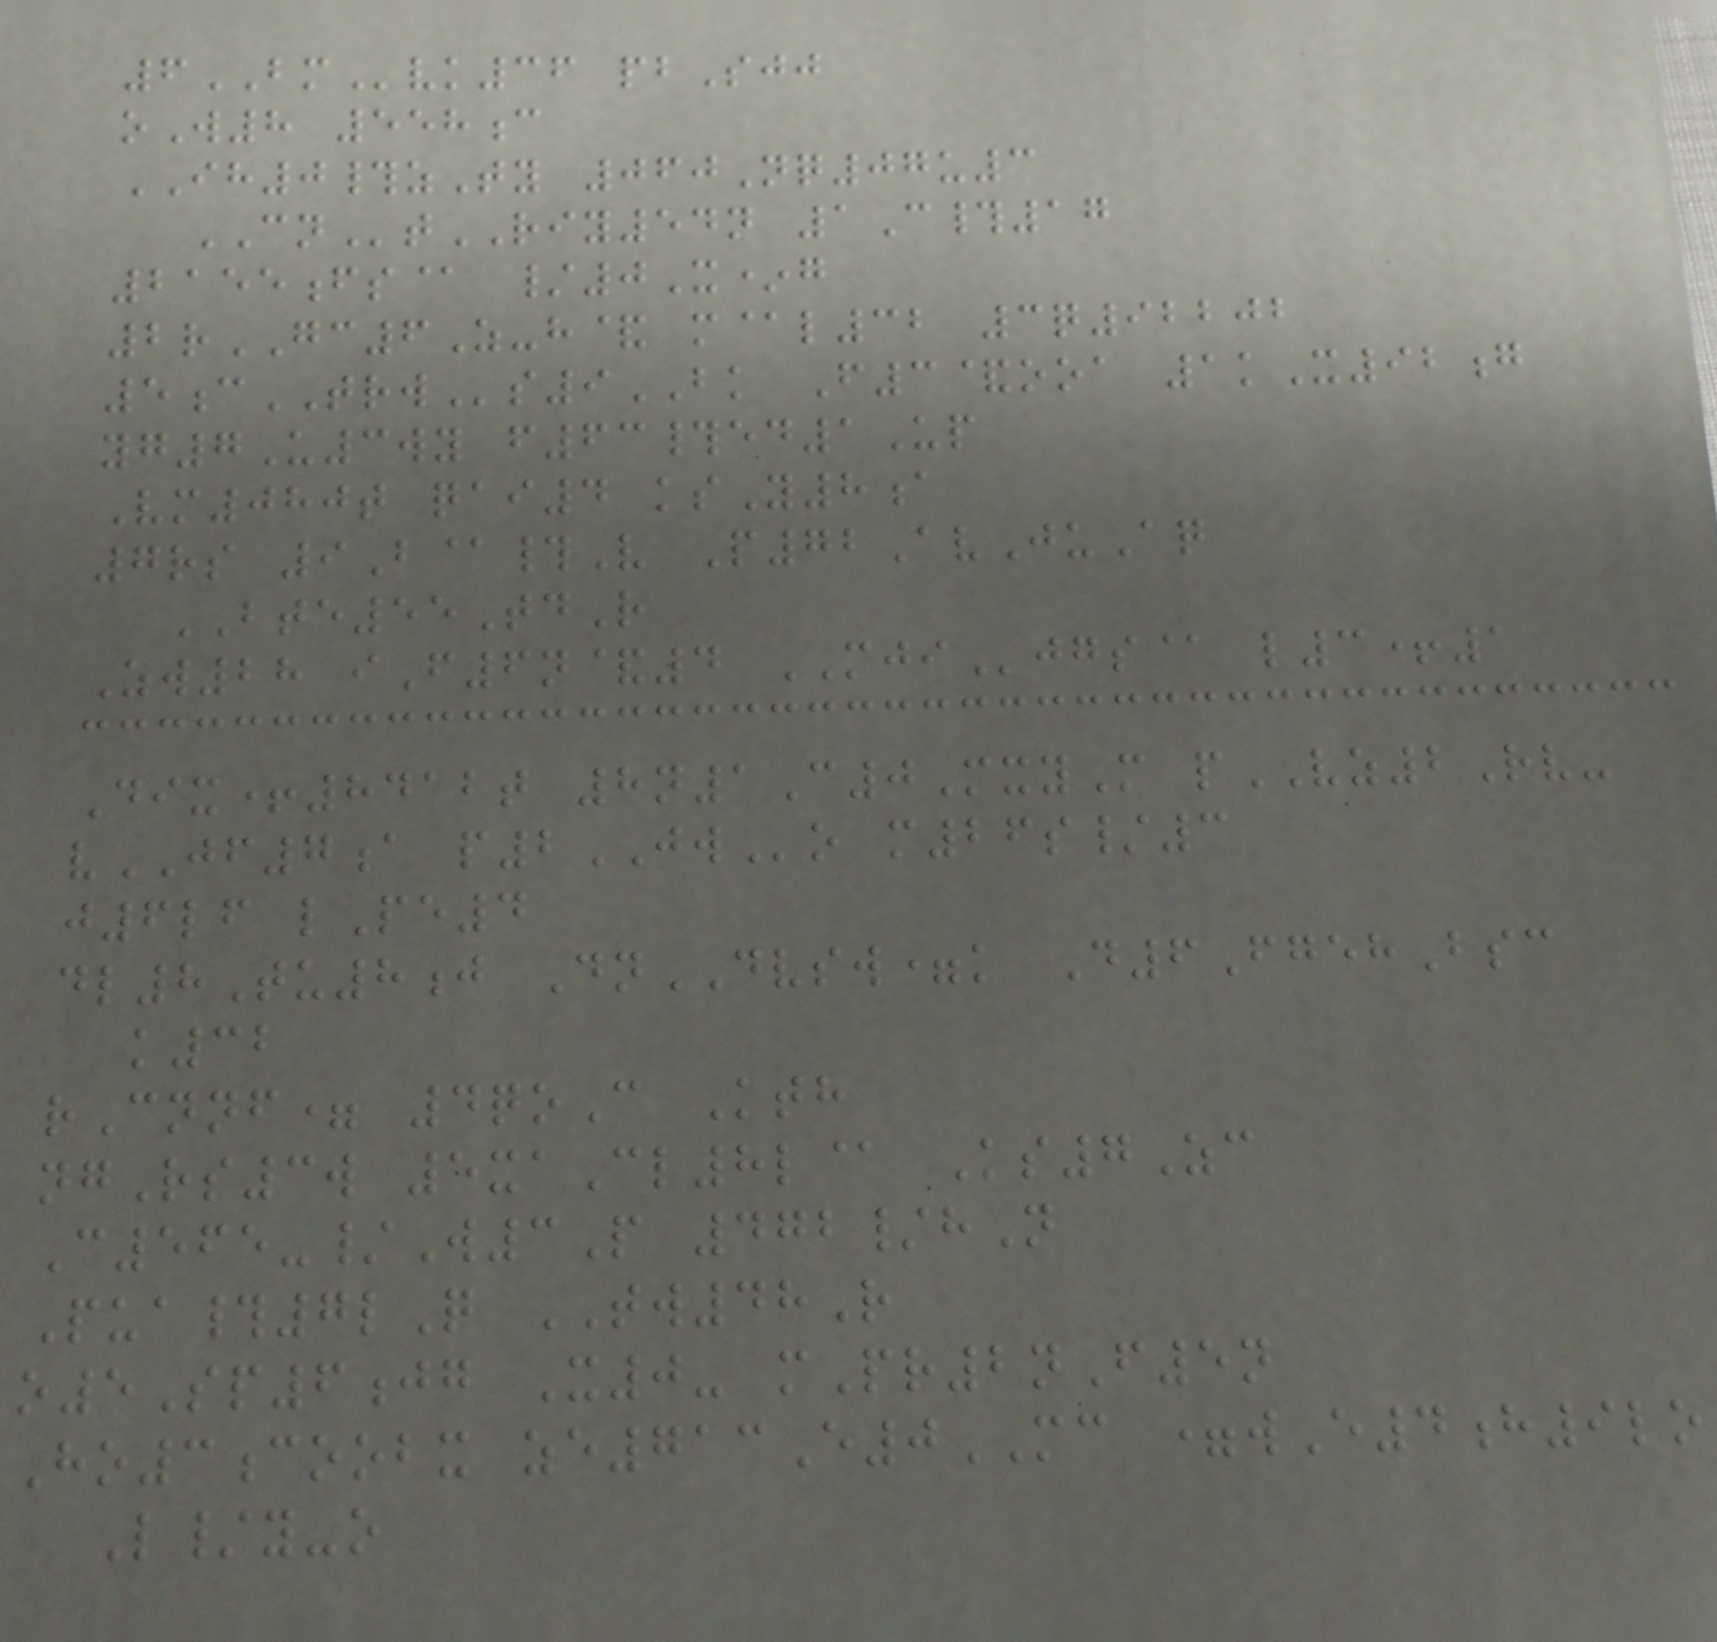6BMvk36 pbSjj
oW8 558c
IH0#zTy 060Nq07u3
CNtRIY54n 1C#17
2155fs@ /0X*g
2rGC6Z-h& m@l32 3q92202
5cTRWs9BK F3&ooa 1kX92g
yg7U3wy f63#ed1Up
Vm080t qai4 ksY8a
7rs 9B@#V P72AvJuAq
BTE55TdR
Zw28 iF6n&4 MJIjgs@ l3+1
Dix+8412t 8n1C0MxyM pVZ2Rv-
vJF7a p2JWo m26s/3
j6lf lPe4
dl8Tu8j DnDVSW=k D6FgehBsc
k32
rCnnf= 4qoC Kth
ngRs3w 5xaCl8l@ Ks7Zc
C565-/W3P 472/hN
Pua#7lQ TW48R
o5Sp6jg X0- mPr2nF5n
Ho3coobx ze713E0MC =wE4h9lo
L/y-o
